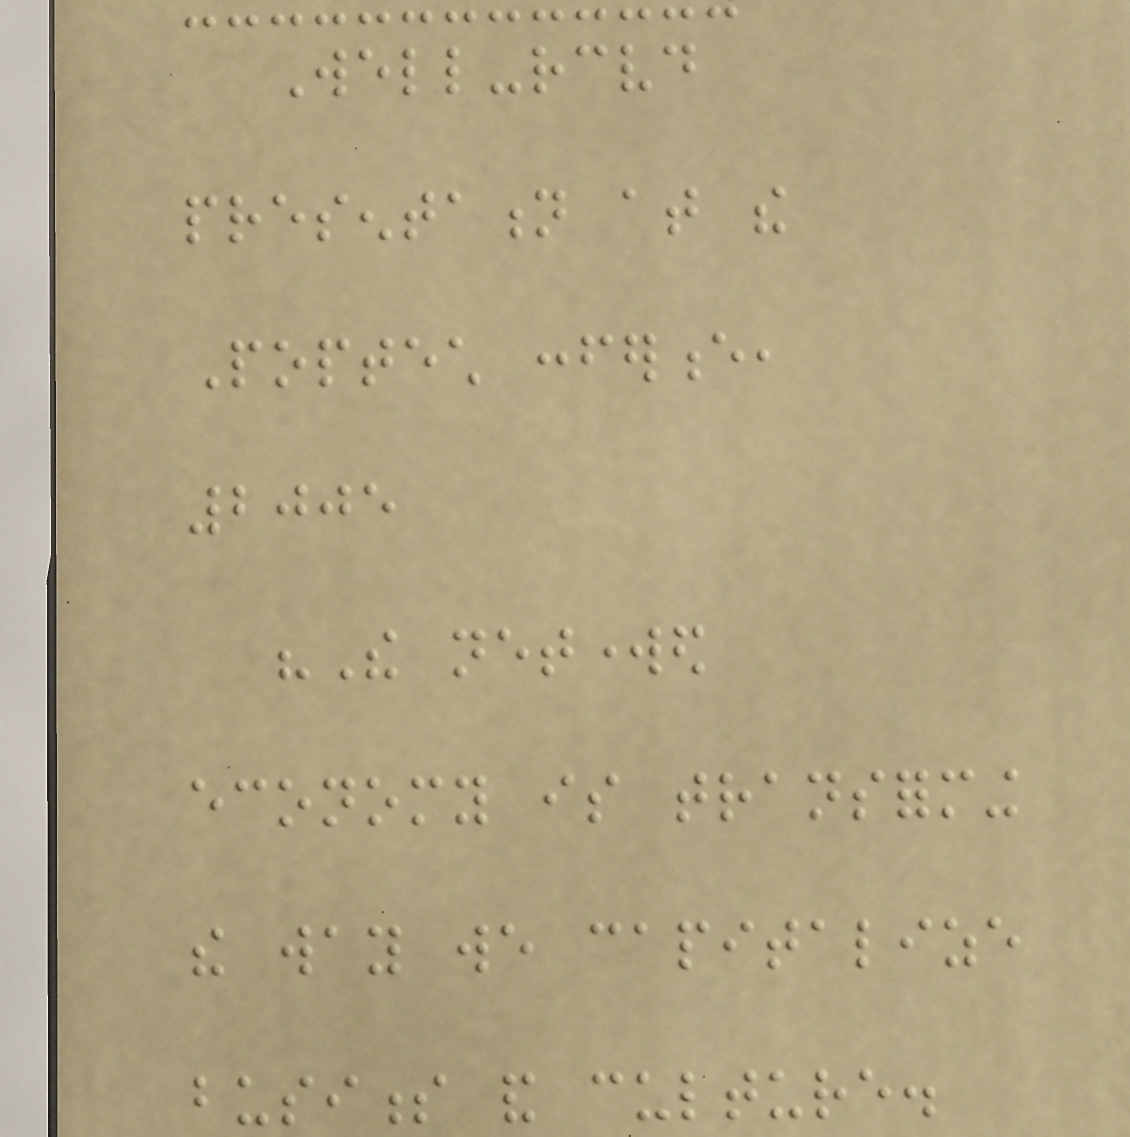Well-received
presentation at the
Poptech conference,
2005
"The networked
economy is transforming
the way we capitalize
business and culture.
